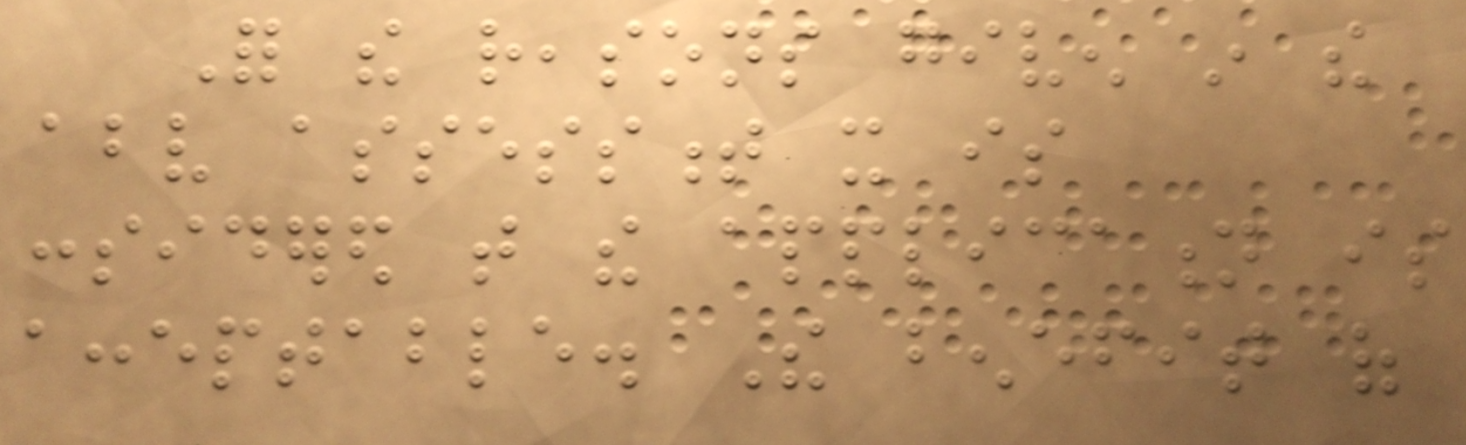For the reasons given in the
above assessment it is
considered that the application is
acceptable. The benefit of
